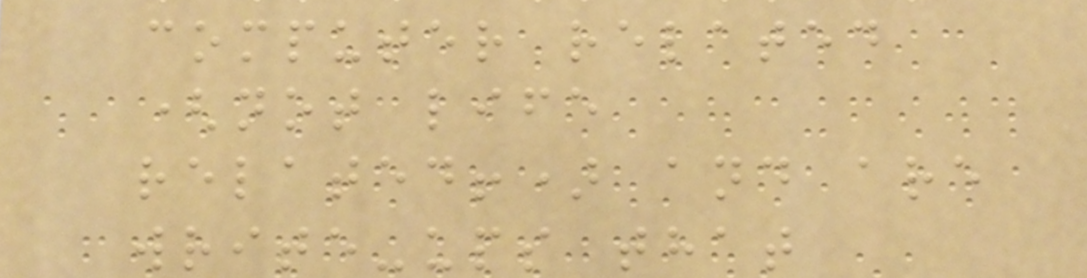computer related
(not life
related!) and are
write-ups that
